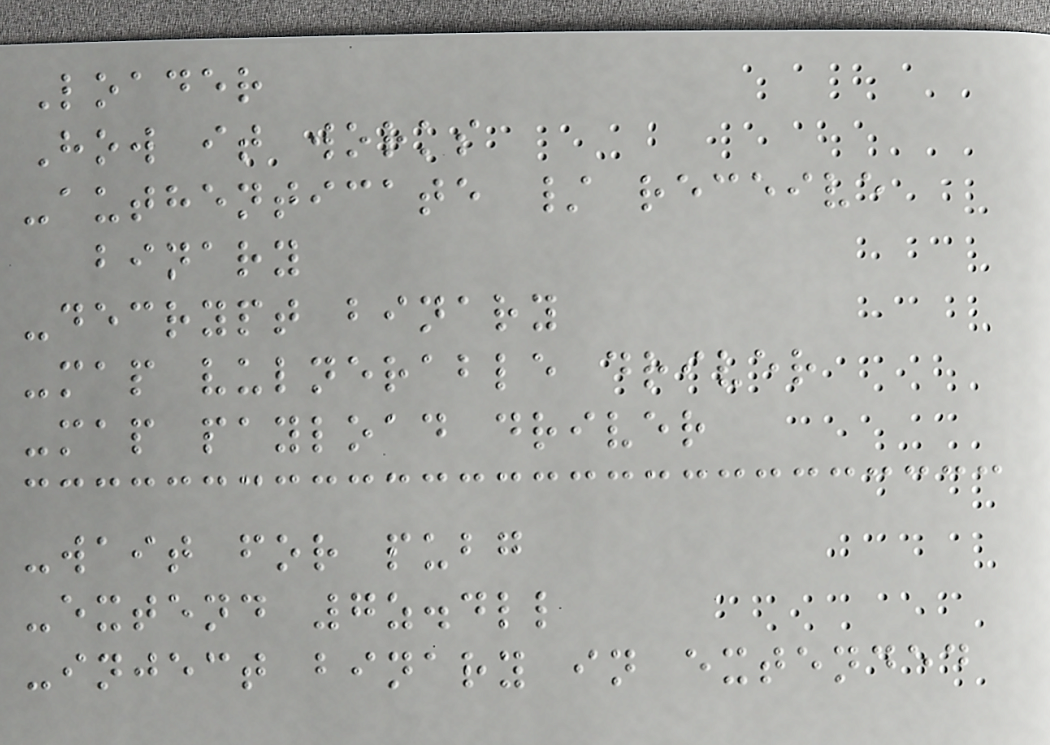Loader
How it works
-authenticate / receive
binary
-decrypt binary
-map vulnerable driver
-map payload driver
-wait for pubg
-extend 7z.dll
-inject binary in extended
